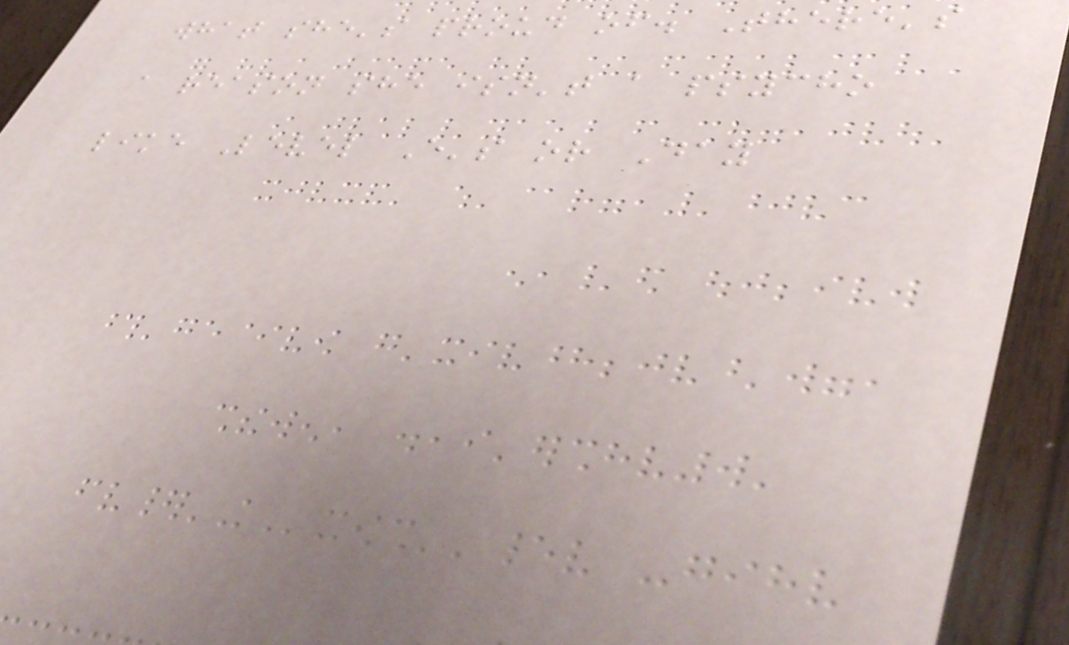what she's proud of. There's
a reason she isn't a psycho
like Level E's or Day
